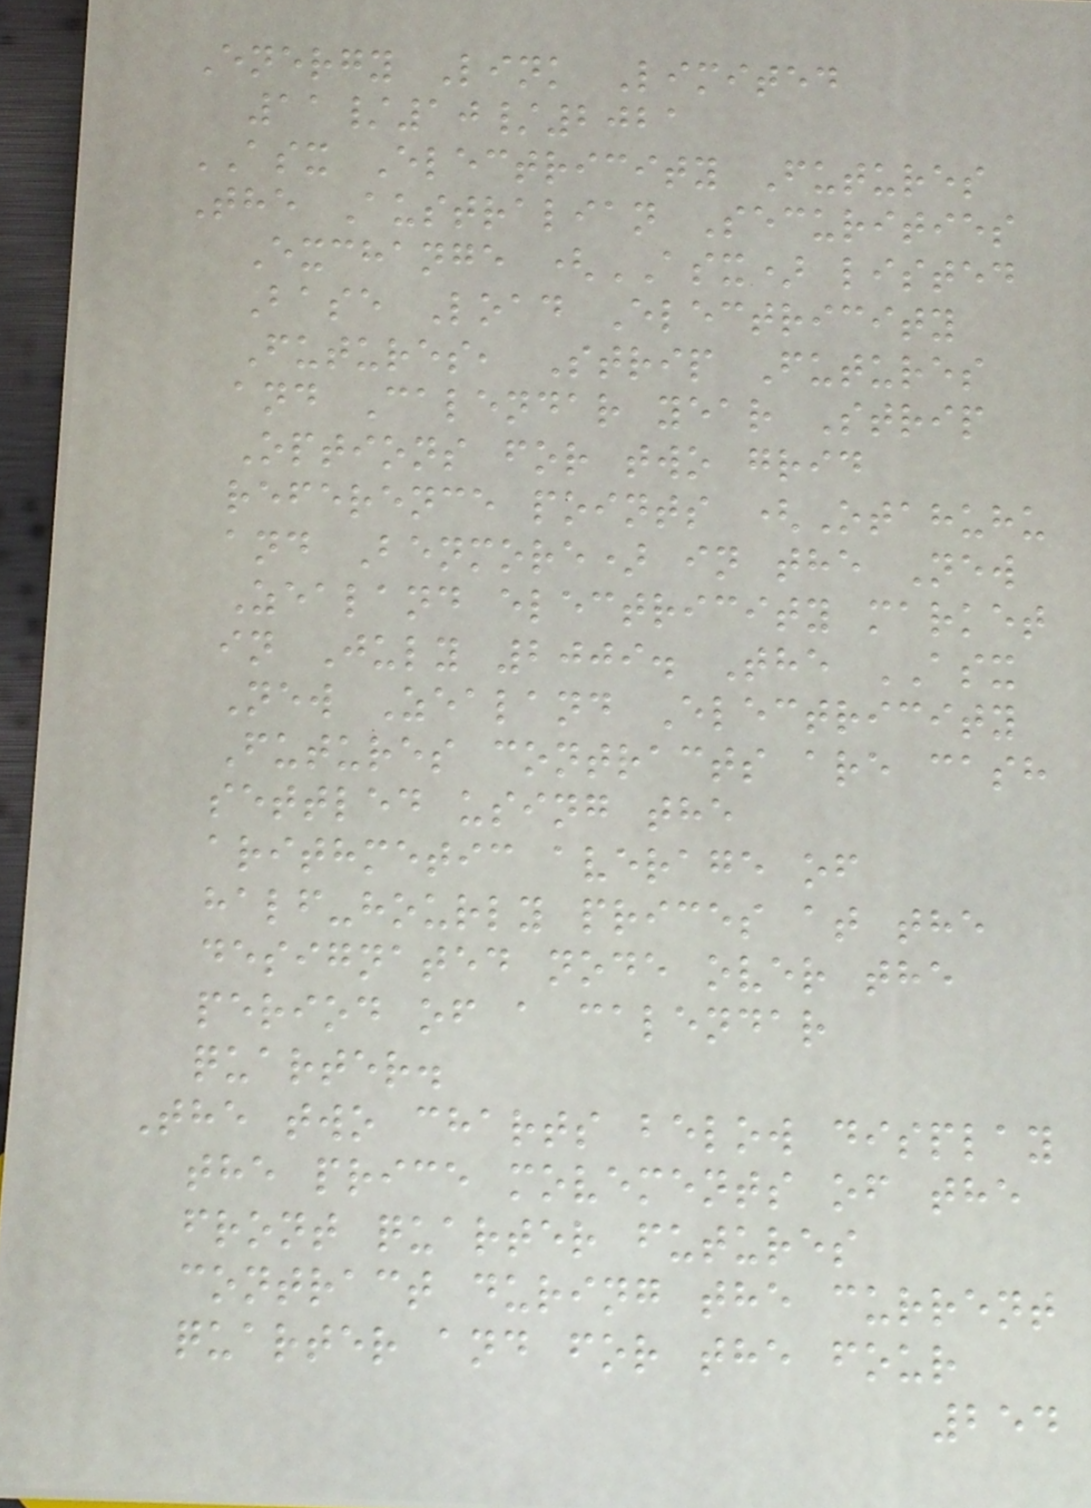Energy Link Limited
11/10/2021
ASX Electricity Futures
The Australian Securities
Exchange (ASX) listed
Base Load Electricity
Futures, Strip Futures
and Calendar year Strip
Options for two grid
reference points (Otahuhu
and Benmore) in the New
Zealand electricity market
in July 2009. The ASX
New Zealand Electricity
Futures contracts are cash
settled using the
arithmetic average of
half-hourly prices at the
designated node over the
period of a calendar
quarter.
The two charts below display
the price movements of the
front quarter futures
contract during the current
quarter and for the four
254
